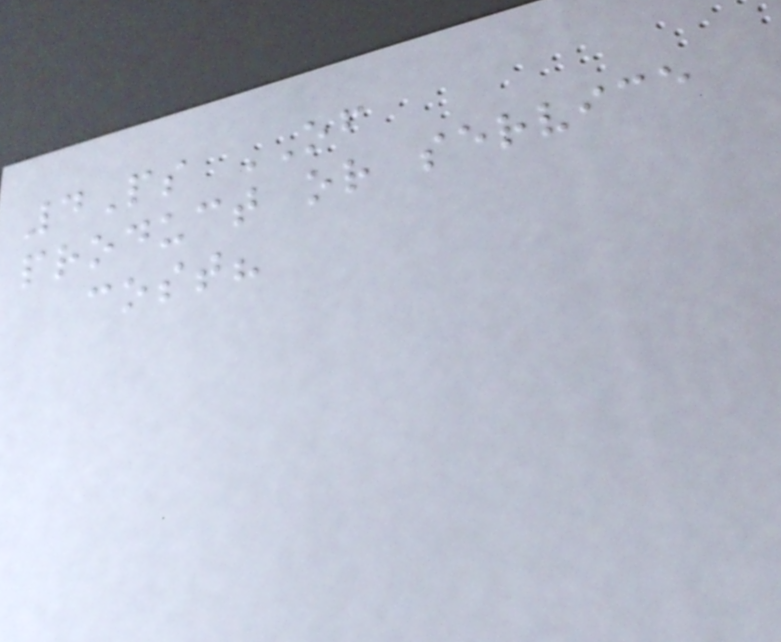4Ps OF
product or service
cost?
